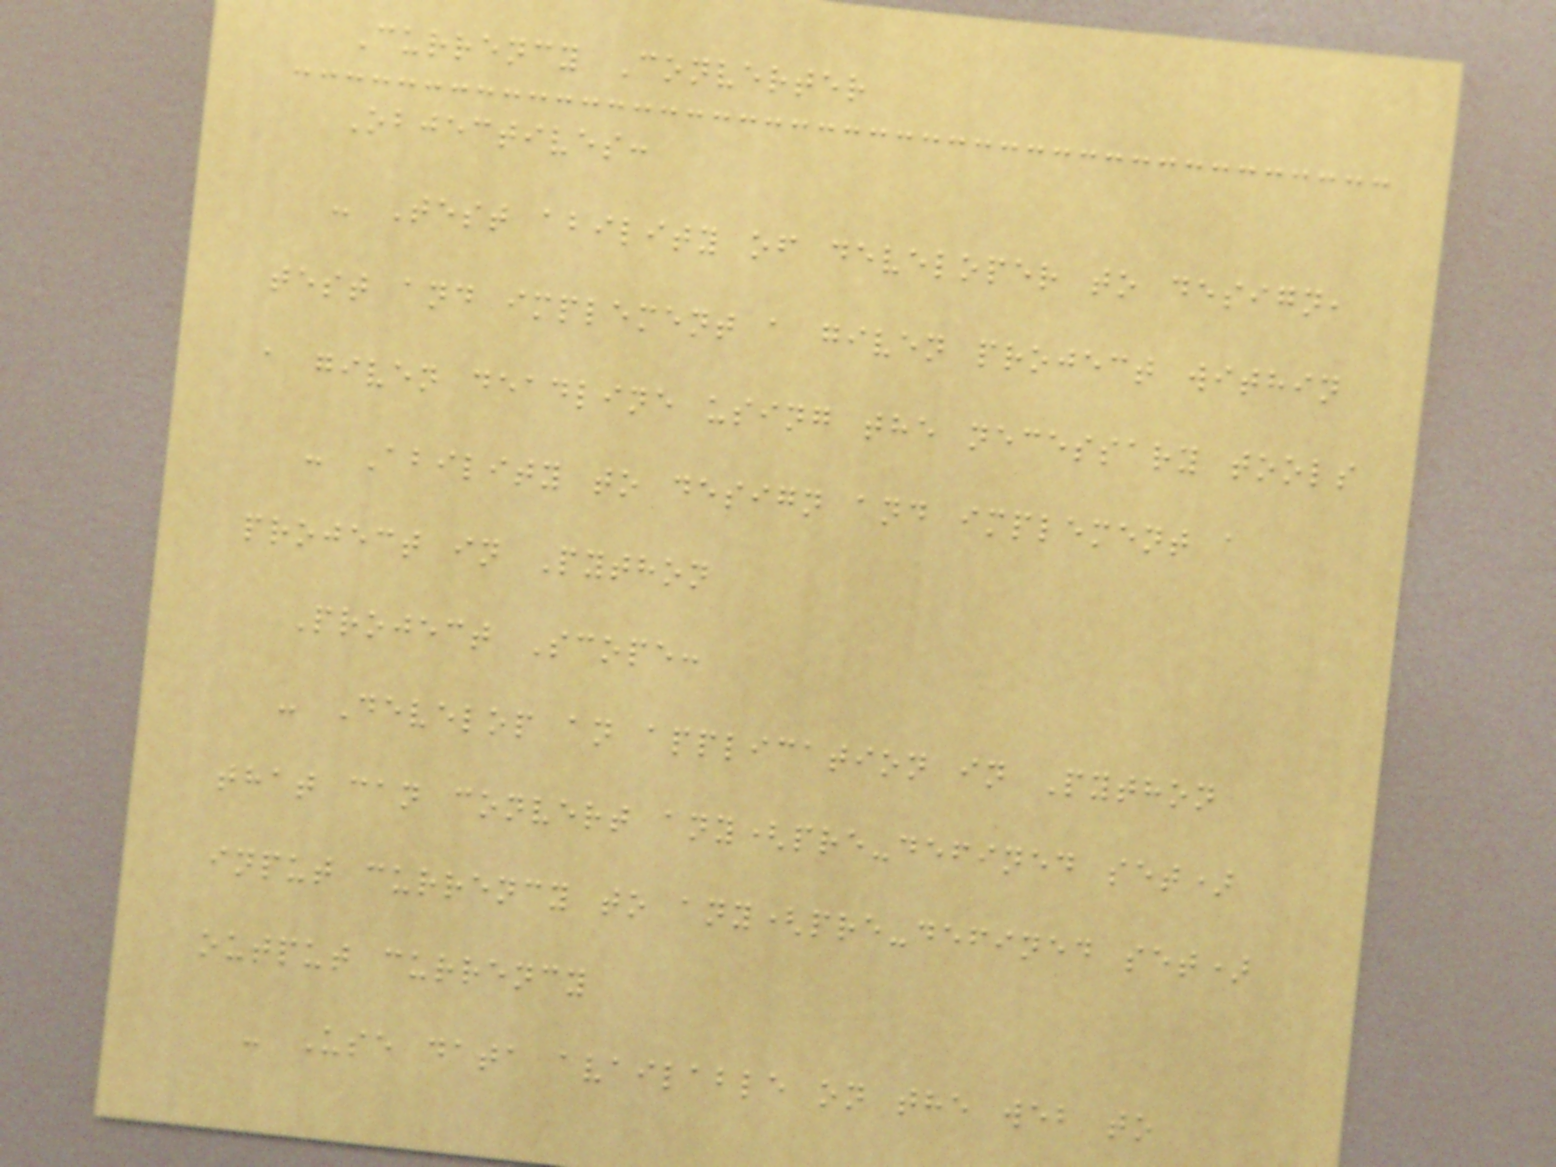Currency Converter
Objectives:
- Test ability of developer to design,
test and implement a given project within
a given deadline using the necessary tools
- Ability to design and implement a
project in Python
Project Scope:
- Develop an application in Python
that can convert any(pre-defined set)
input currency to any(pre-defined set)
output currency
- Use data available on the web to
